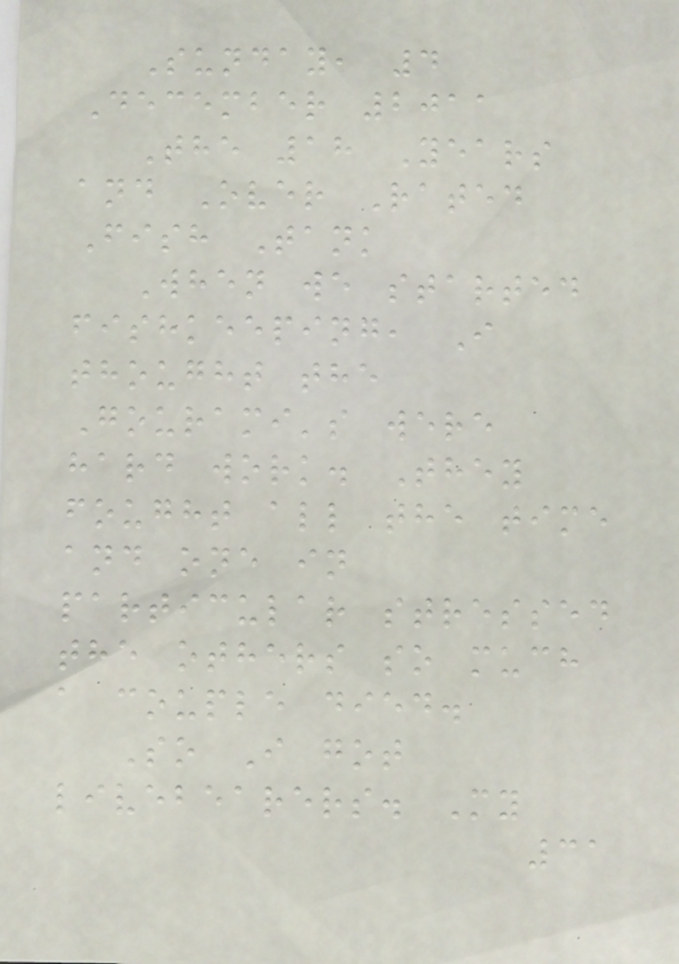Sunday, 4
December 2011
The 18 Years
and Over Rated
Fish Tank
When we started
fishkeeping, I
thought the
Gourami's were
hard work. They
fought all the time
and one in
particular stressed
the others so much
a couple died.
So I got
livebearers. My
31
